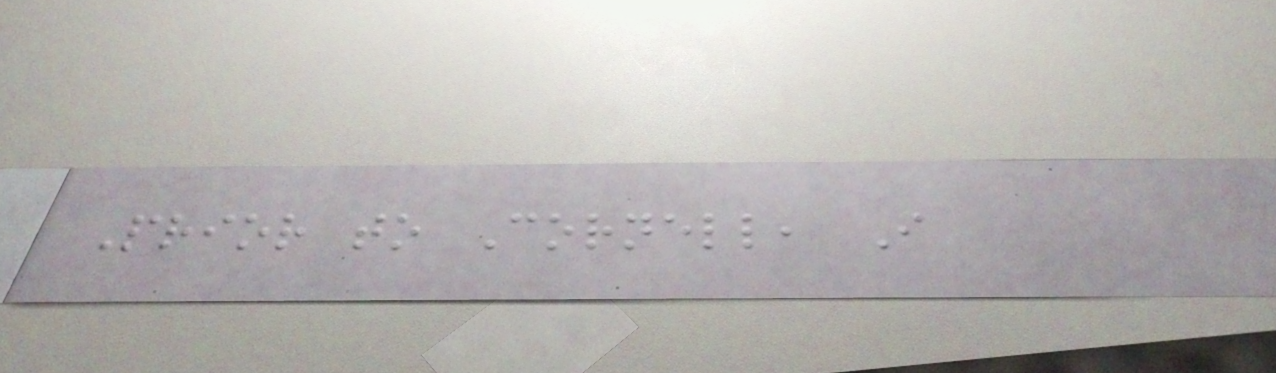Prior to Cornell, I
